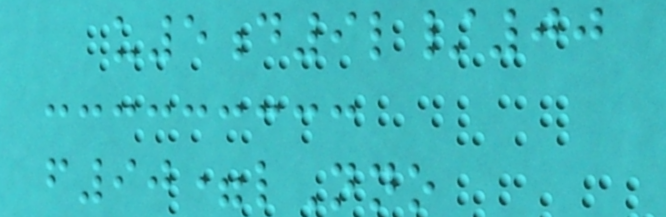u5d9l/00
f90=lNno
